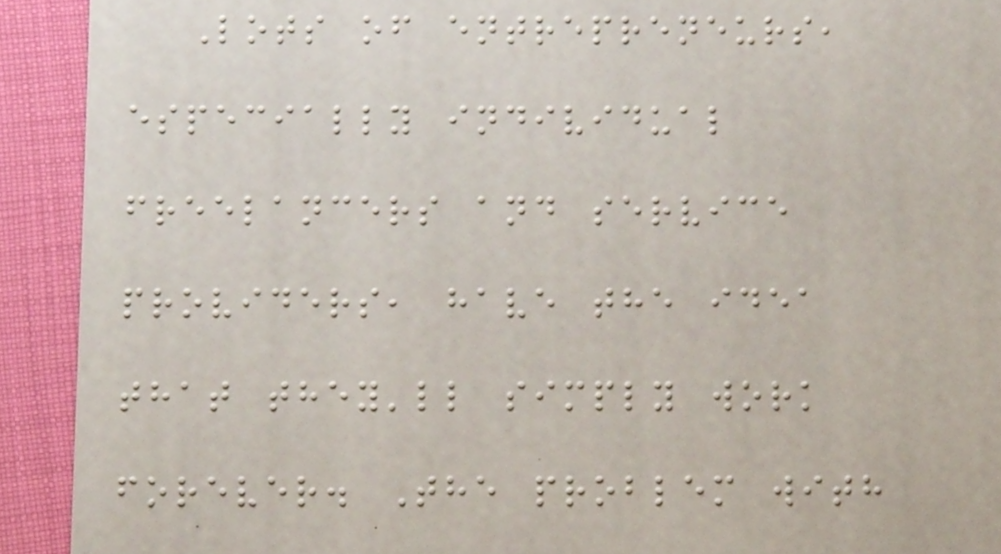Lots of entrepreneurs,
especially individual
freelancers and service
providers, have the idea
that they'll simply work
forever. The problem with
